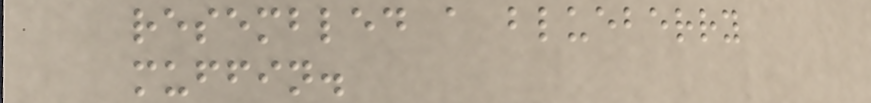resembled a blueberry
muffin.
